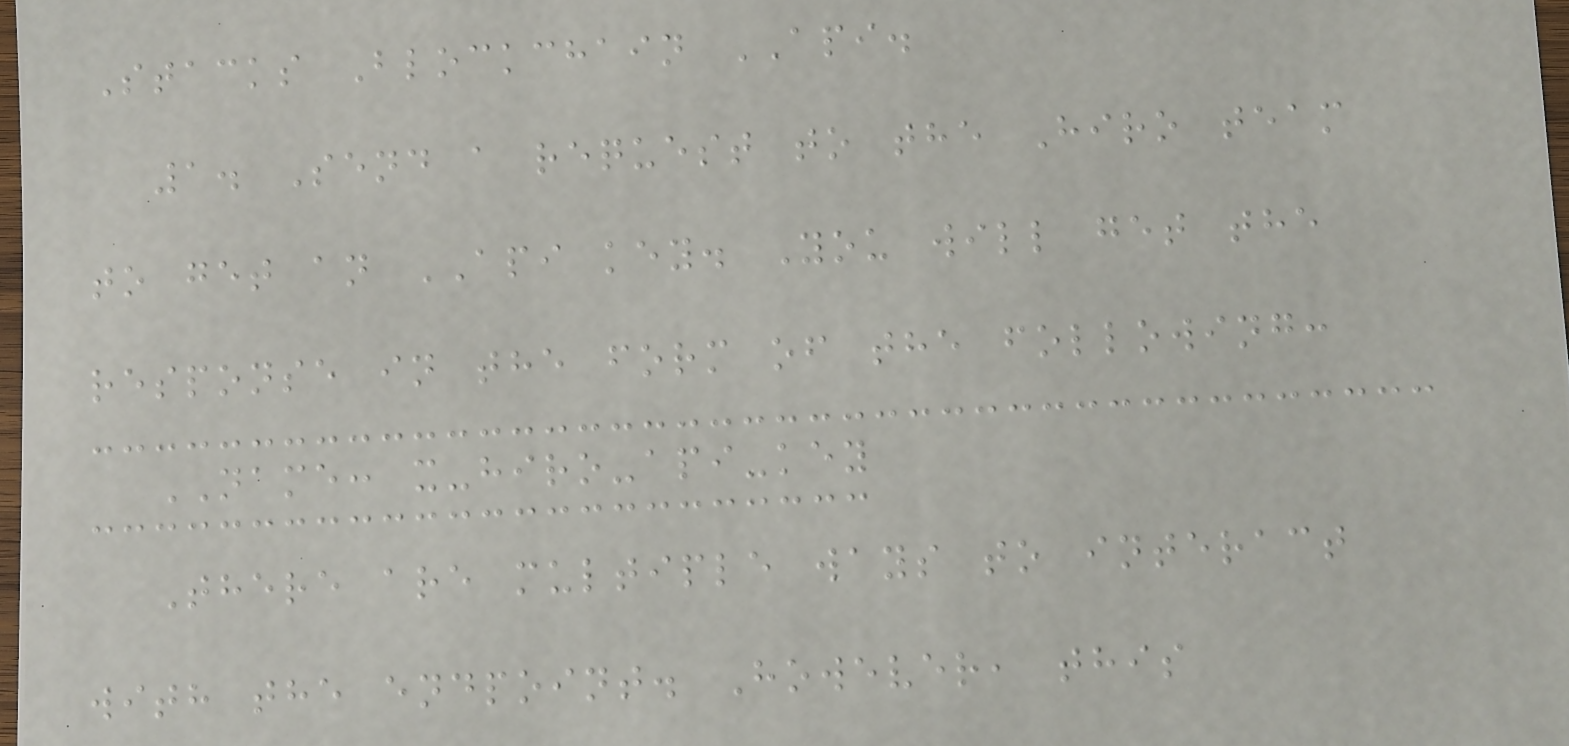Stacks Blockchain API.
1. Send a request to the Hiro team
to get an API key. You will get the
response in the form of the following:
NAME: x-hiro-api-key
There are multiple ways to interact
with the endpoint. However, this
